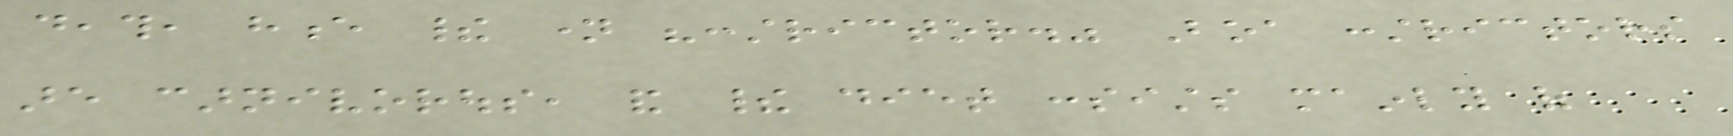death, hence their name "constrictor." Boa constrictors
are carnivorous, and their diet consists mainly of
